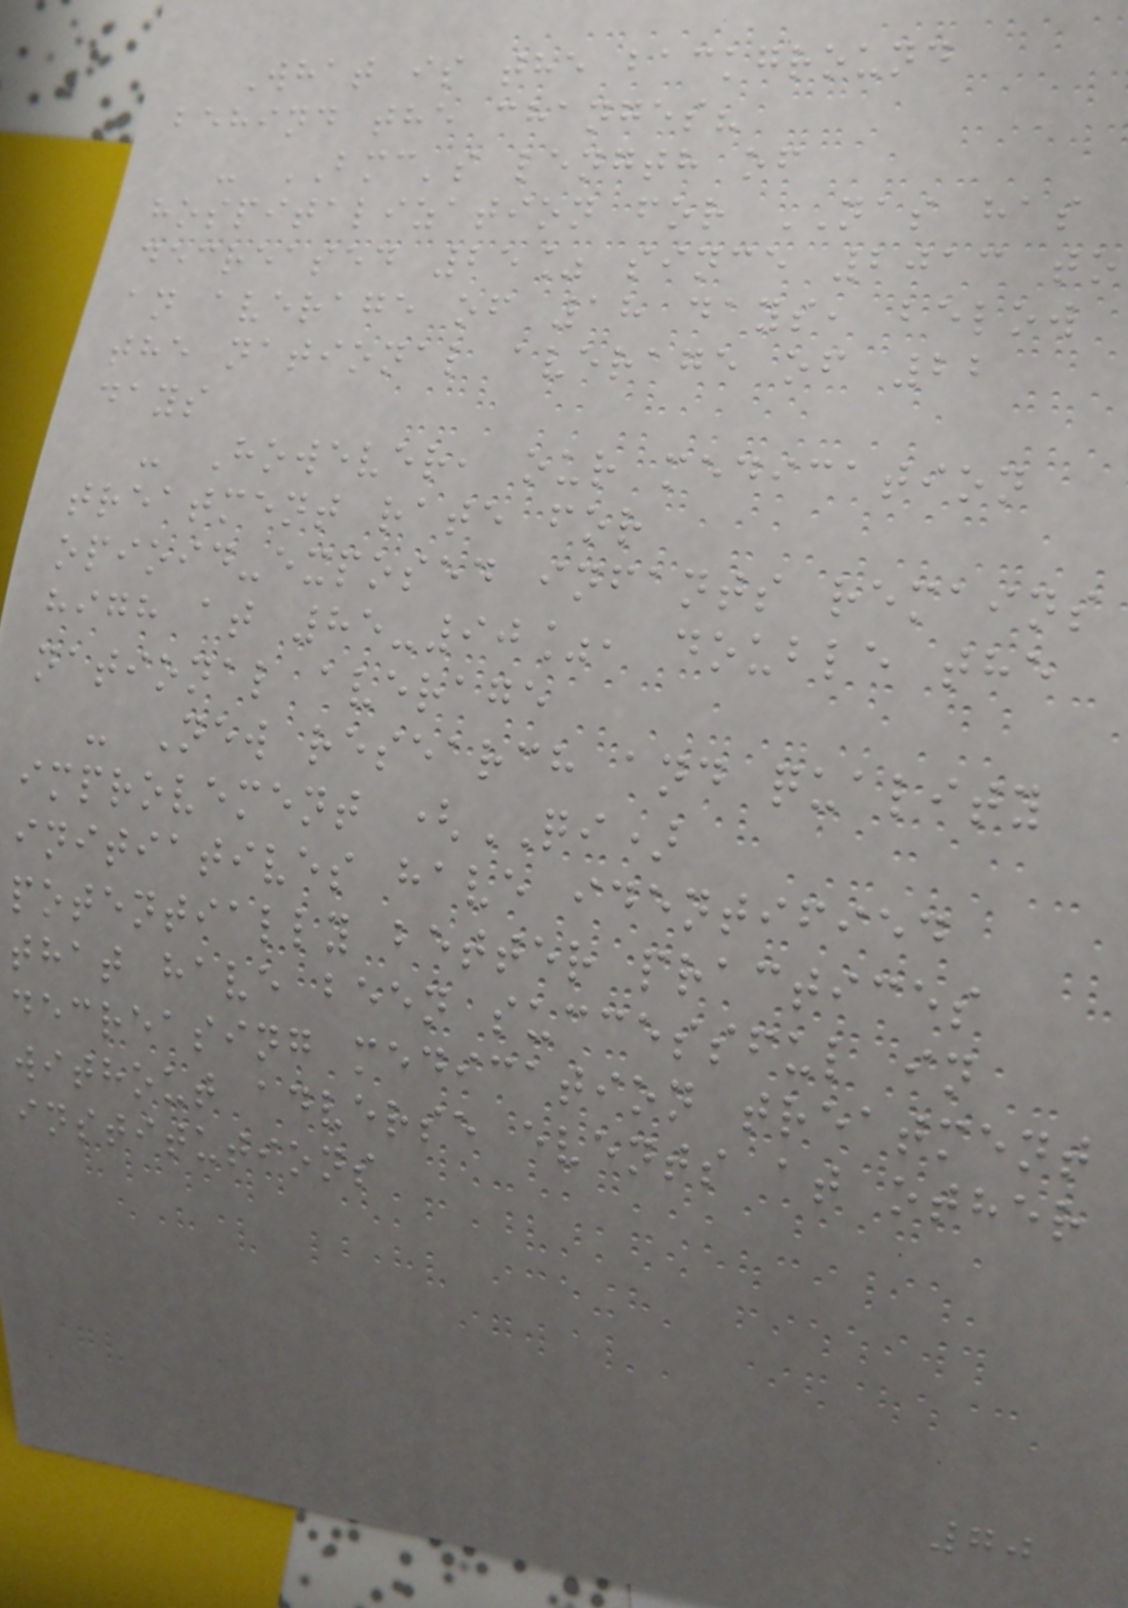What is the background
behind the changes?
- BMC's length of
hospitalization for NAS has
decreased 25% since 2013 to
an average of 18 days, below
the national average of 22
days
- However, our medication
treatment rate for
opioid-exposed infants remains
high at 85-90%, double the
national average
- New research and quality
improvement (QI)
initiatives have identified
potentially better practices
that have been successful in
decreasing medication treatment
without adverse events at other
institutions
70
